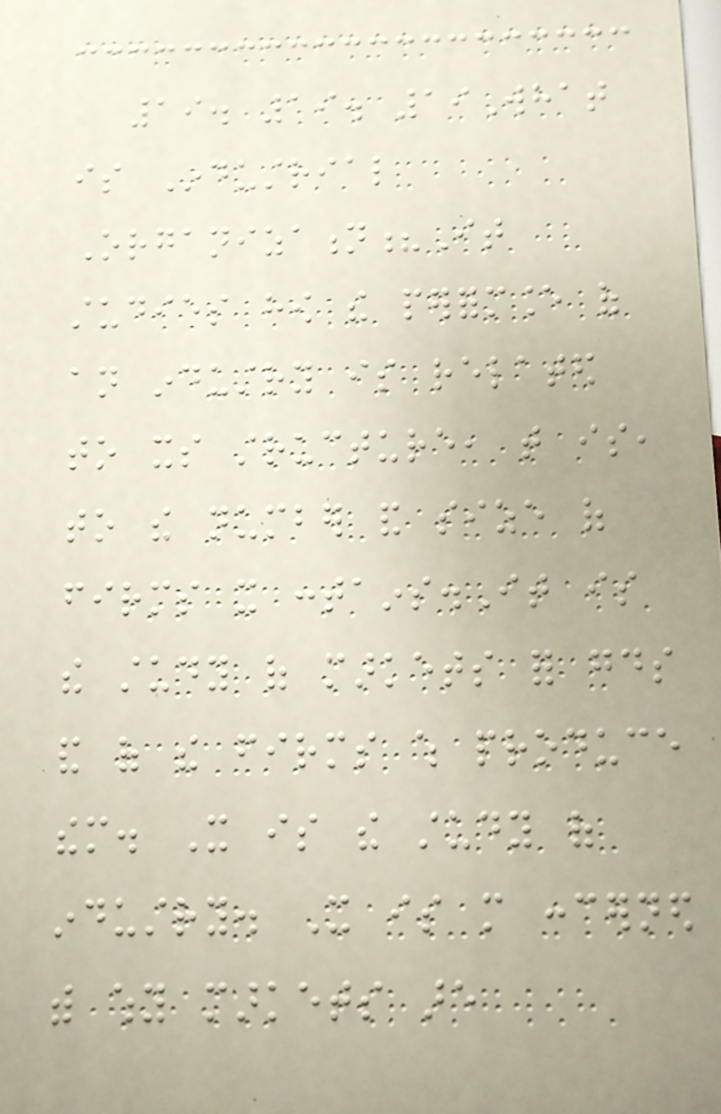19. 19. 19What
is Industrial
Organization?It
studies how the performance of
an industry is related
to its structure, that is,
to the number and size of
firms it contains.It is
the study of markets for goods
and of the firms which produce
them. It is the study of
industry. It is more concerned
with why markets are
